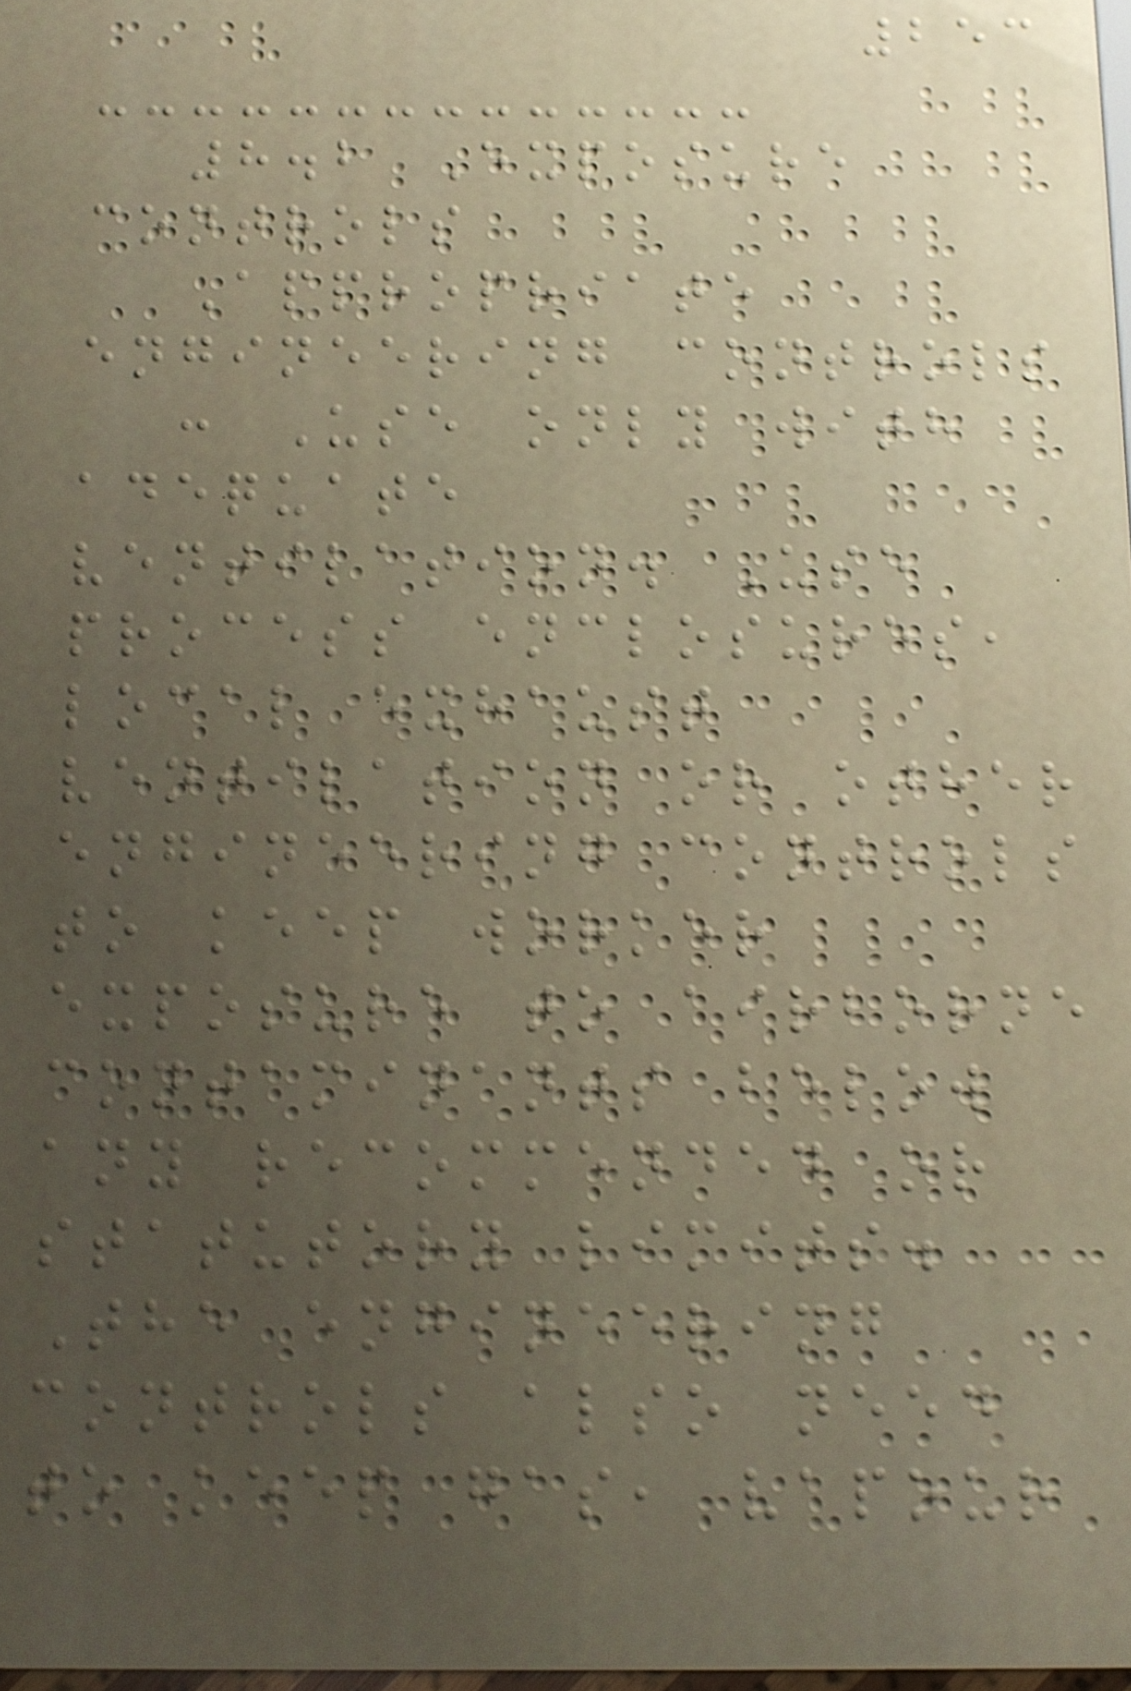253
8.2 Exposure
controls
Appropriate
engineering controls
: Use only with
adequate
ventilation. Use
process enclosures,
local exhaust
ventilation or other
engineering controls
to keep worker
exposure to airborne
contaminants below
any recommended or
statutory limits.
The engineering
controls also need
to keep gas, vapour
